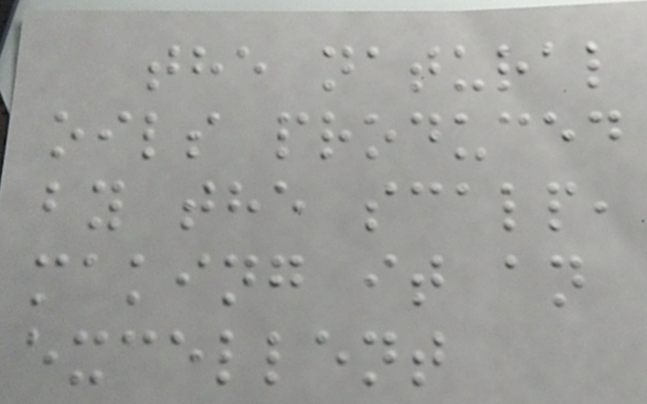the natural
oils produced
by the scalp,
making it an
excellent
